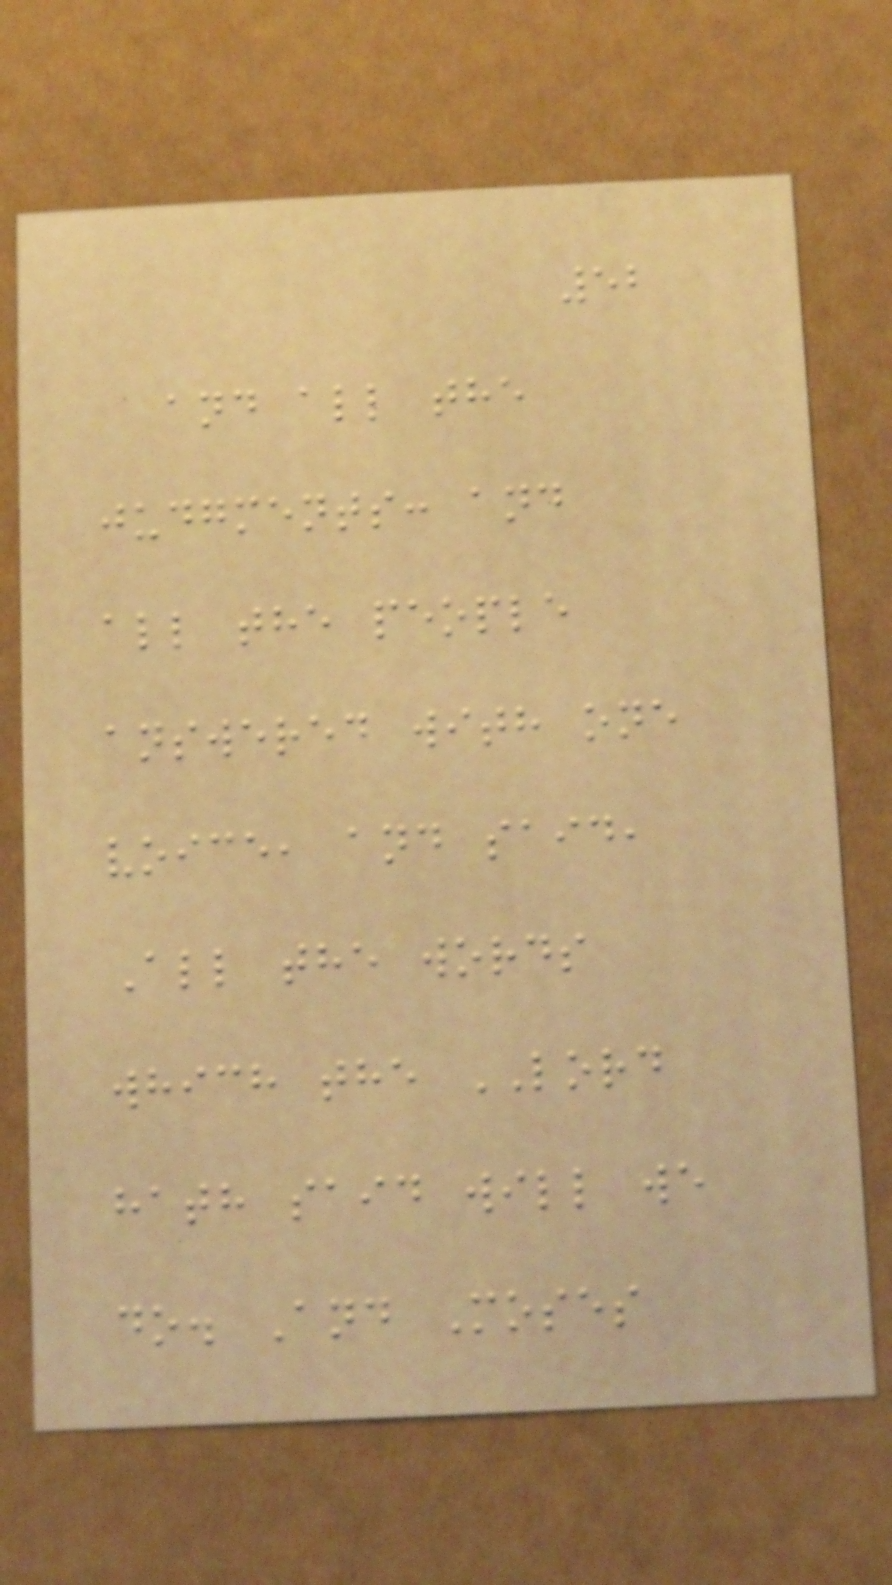52
and all the
judgments: and
all the people
answered with one
voice, and said,
All the words
which the LORD
hath said will we
do. And Moses
